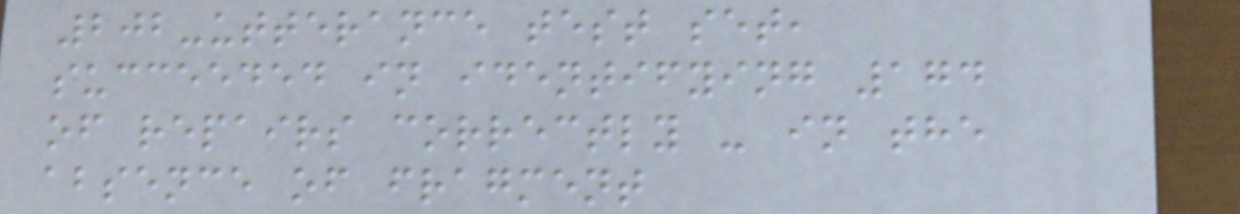202-utterance test set,
succeeded in identifying 174
of repairs correctly - in the
absence of fragment
